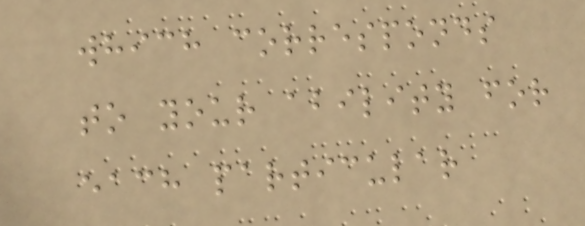which corresponds
to your ability for
each particular
